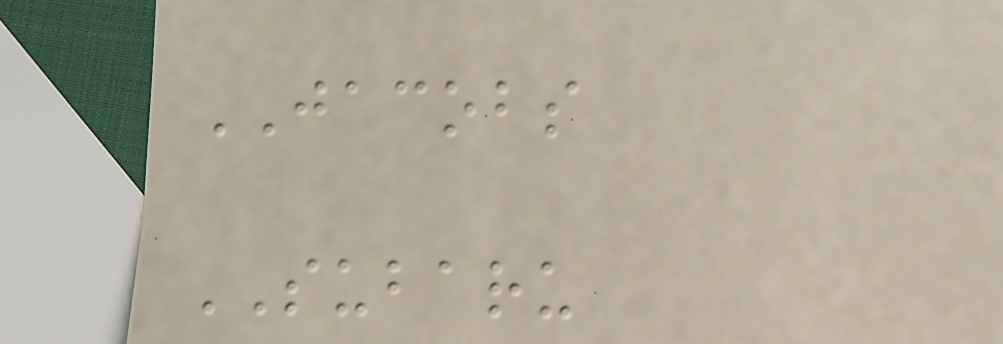JACOBS
SUBARU
